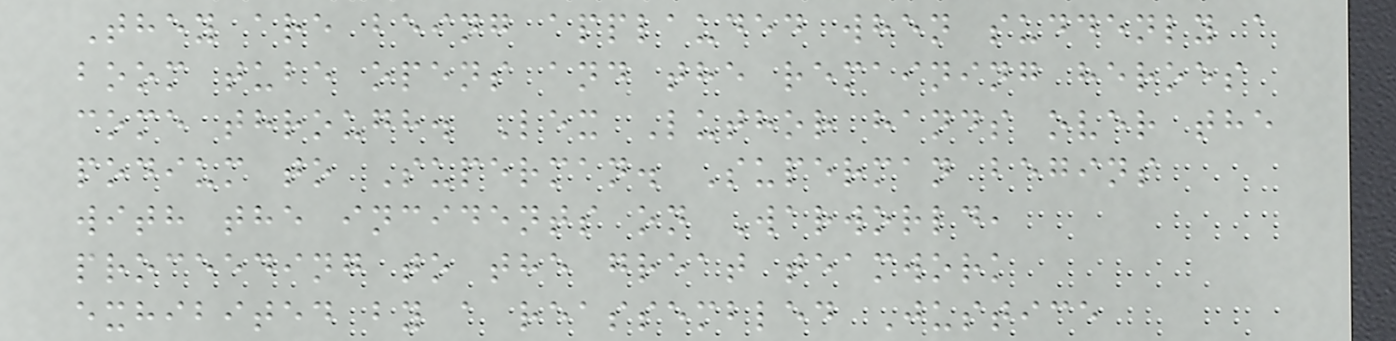They are being applauded when suddenly a
boom tube opens and the remaining heroes
come through. Lex Luthor hands over the
podium to Superman. Superman begins
with the incidents on Warworld,
proceeding to the great teamwork
exhibited by a reassembled Justice
